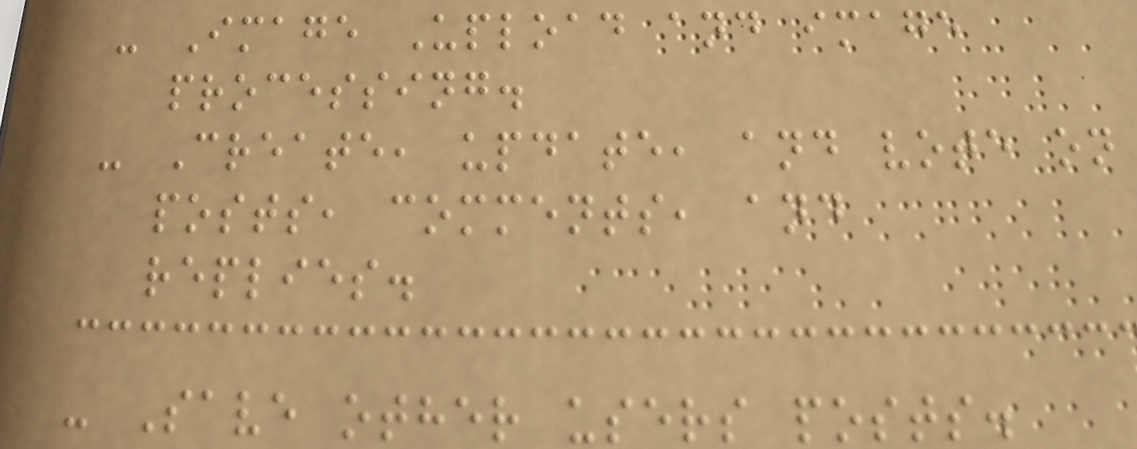- Image Upload and image
processing.
- Create, update, and vote on
posts, comments, and
replies.
- Save other users posts.
